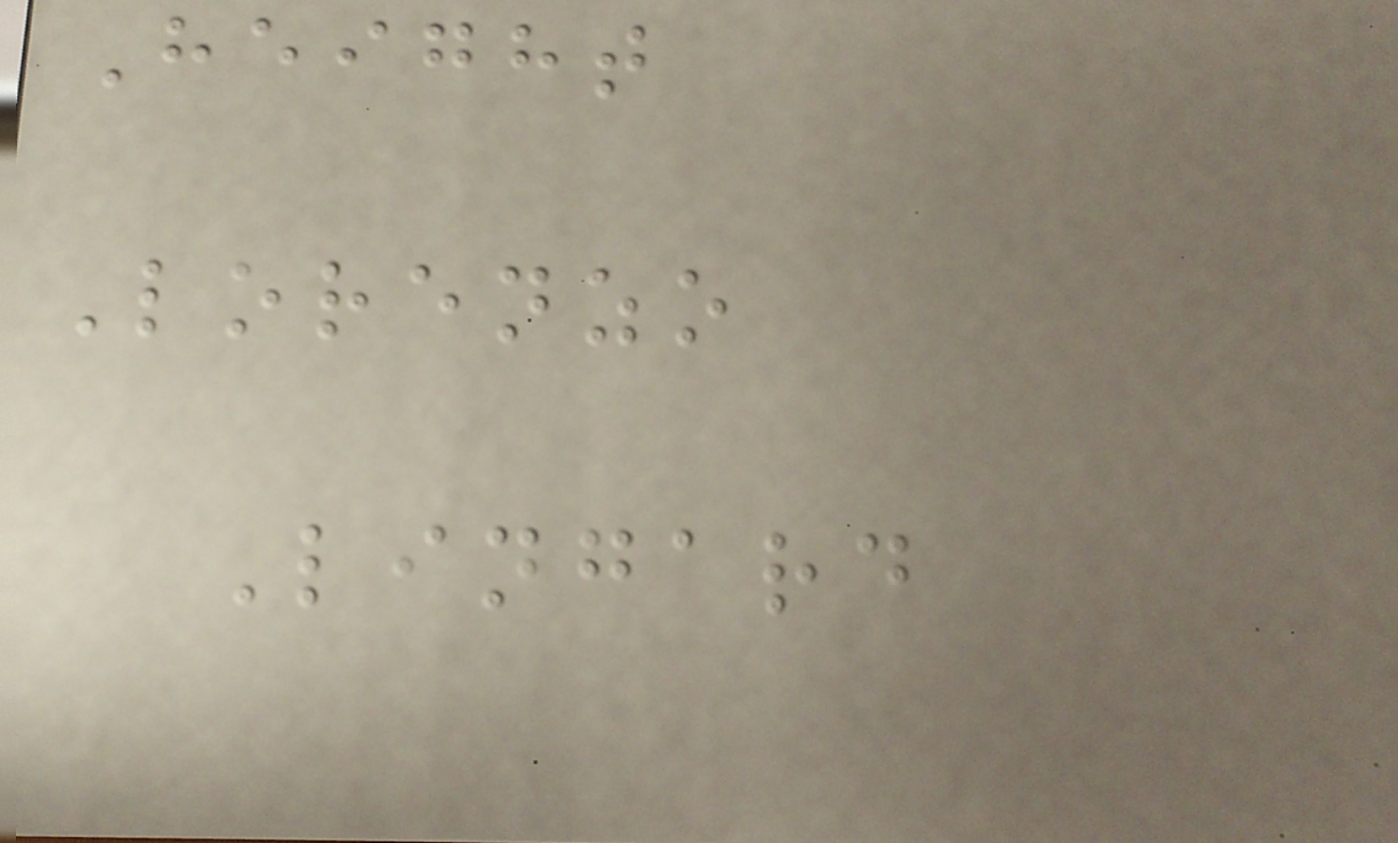Height
Lorenzo
Lingard
